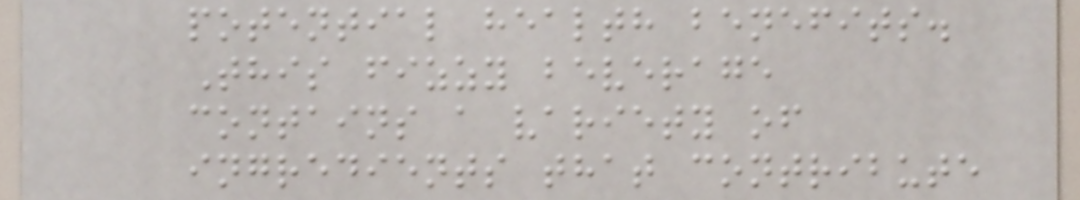potential health benefits.
This fizzy beverage
contains a variety of
ingredients that contribute
